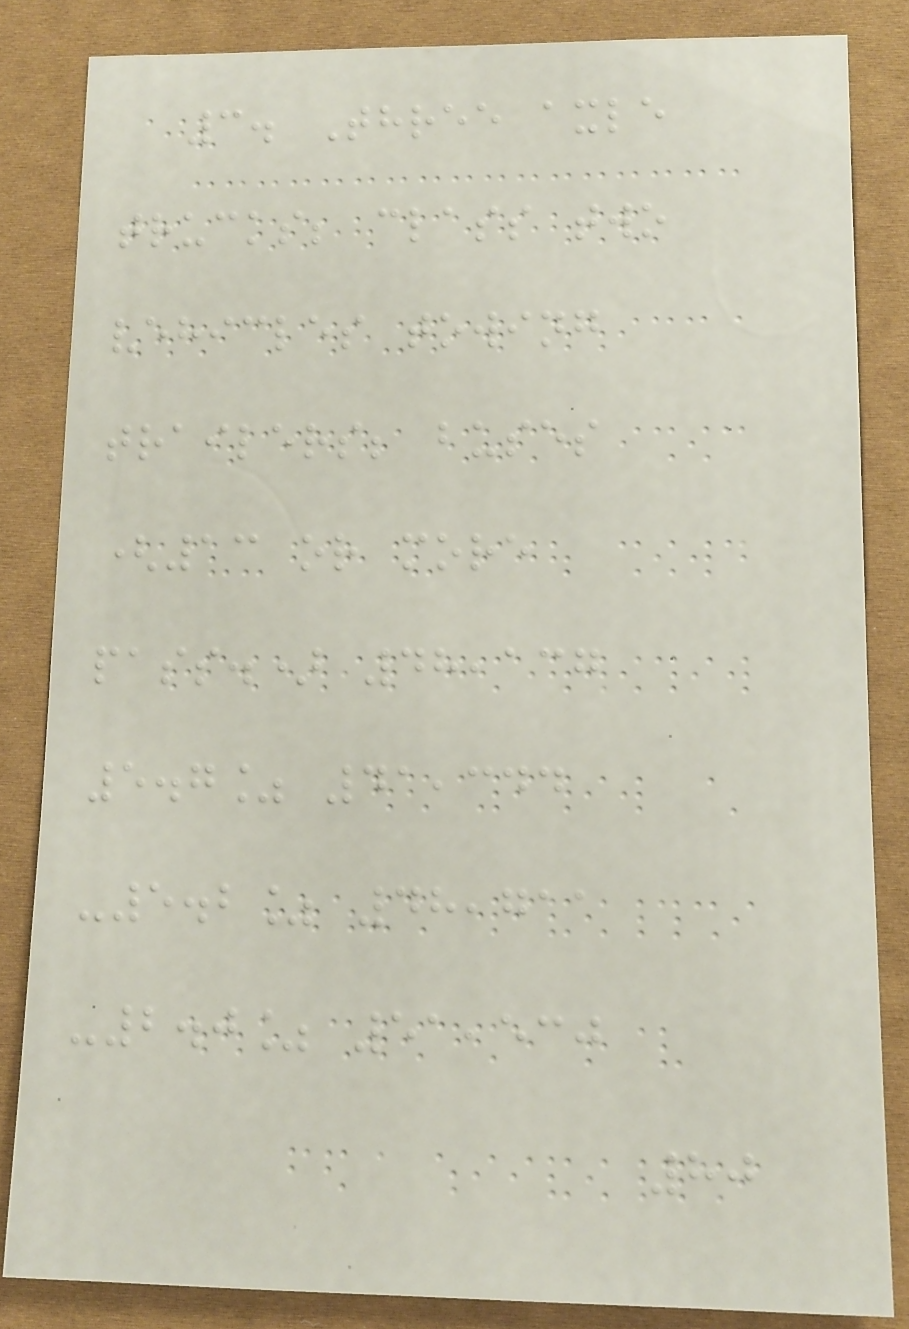3. Three axle
trucks; class two
vehicles towing
trailers; buses
(13 or more
pass.) 48,137
5.7% 41,344
-5.2% 48,711
-2.0% 51,530
80
